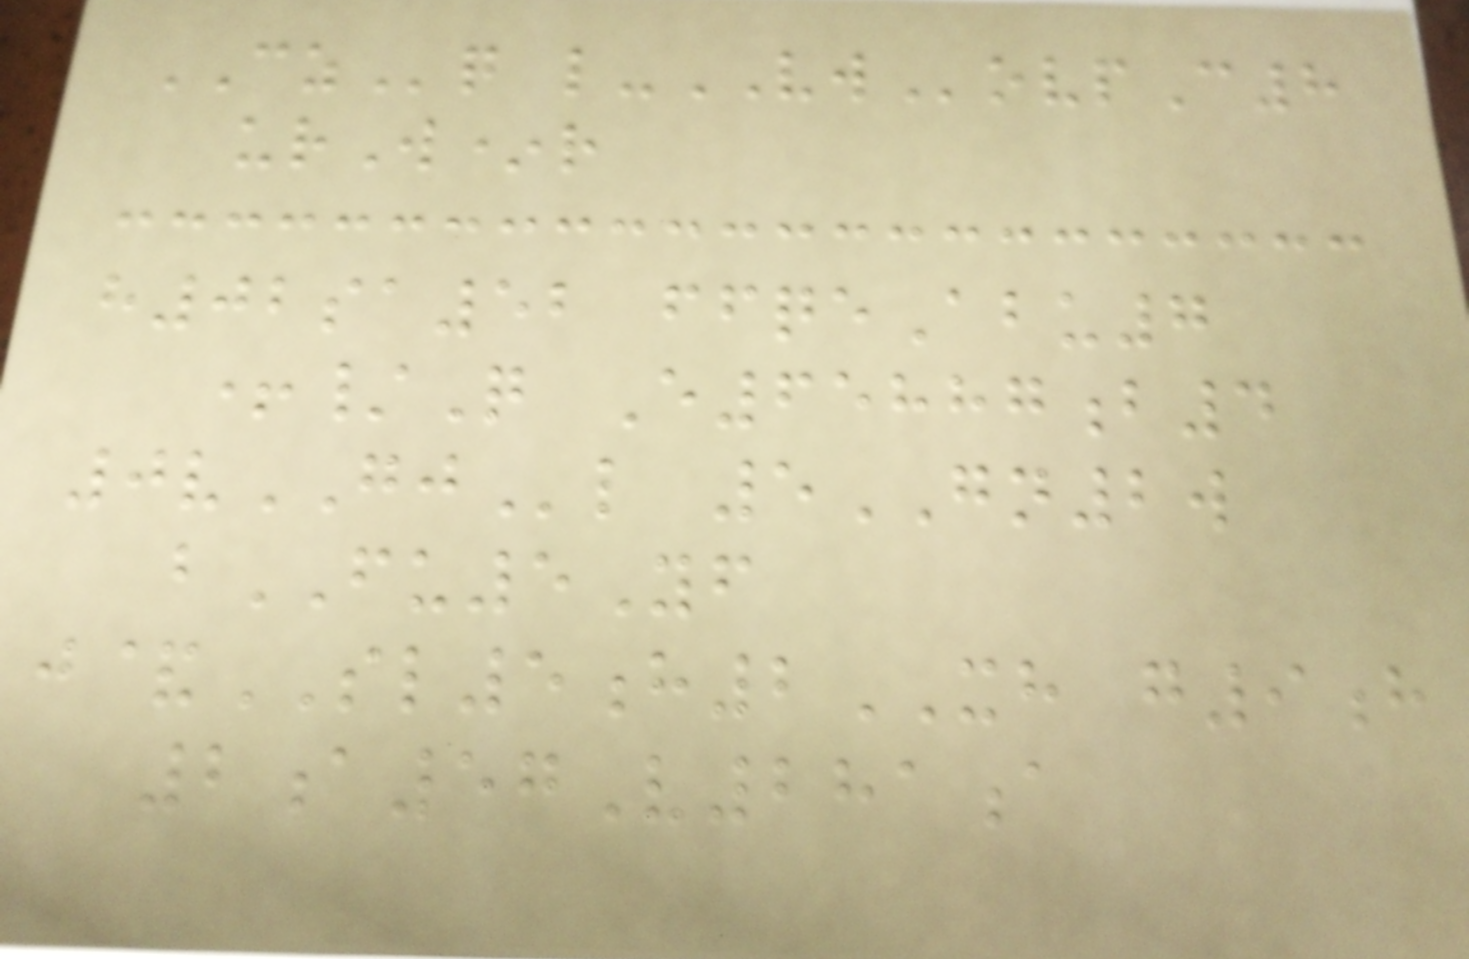CZq l-VWovpC8
urW*r
h02sa52 ffqeAbu7
+/Q E65887b4
0vGJl 5GN2w
bFU5Yf
j&SL5h2XH g9h
2a57V281a
